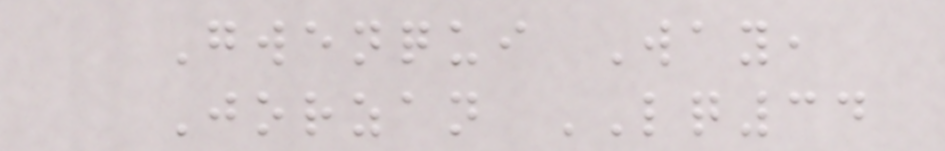Gwenqui Way,
Jorzan LQ34
